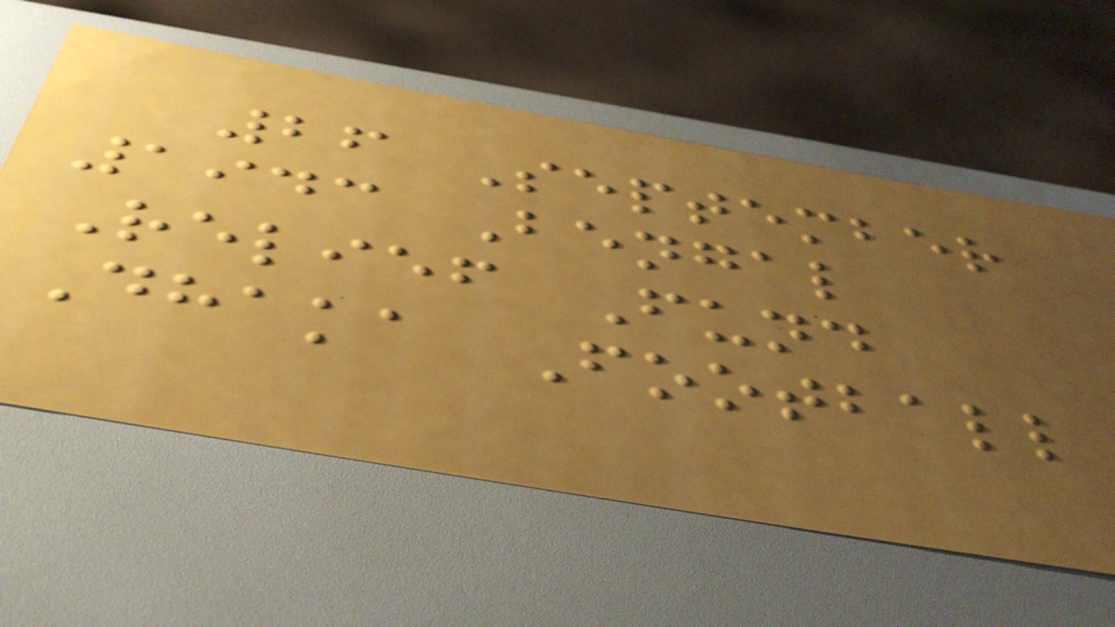26 September
1943 Bengal
Relief Fund
Dhaka Football
